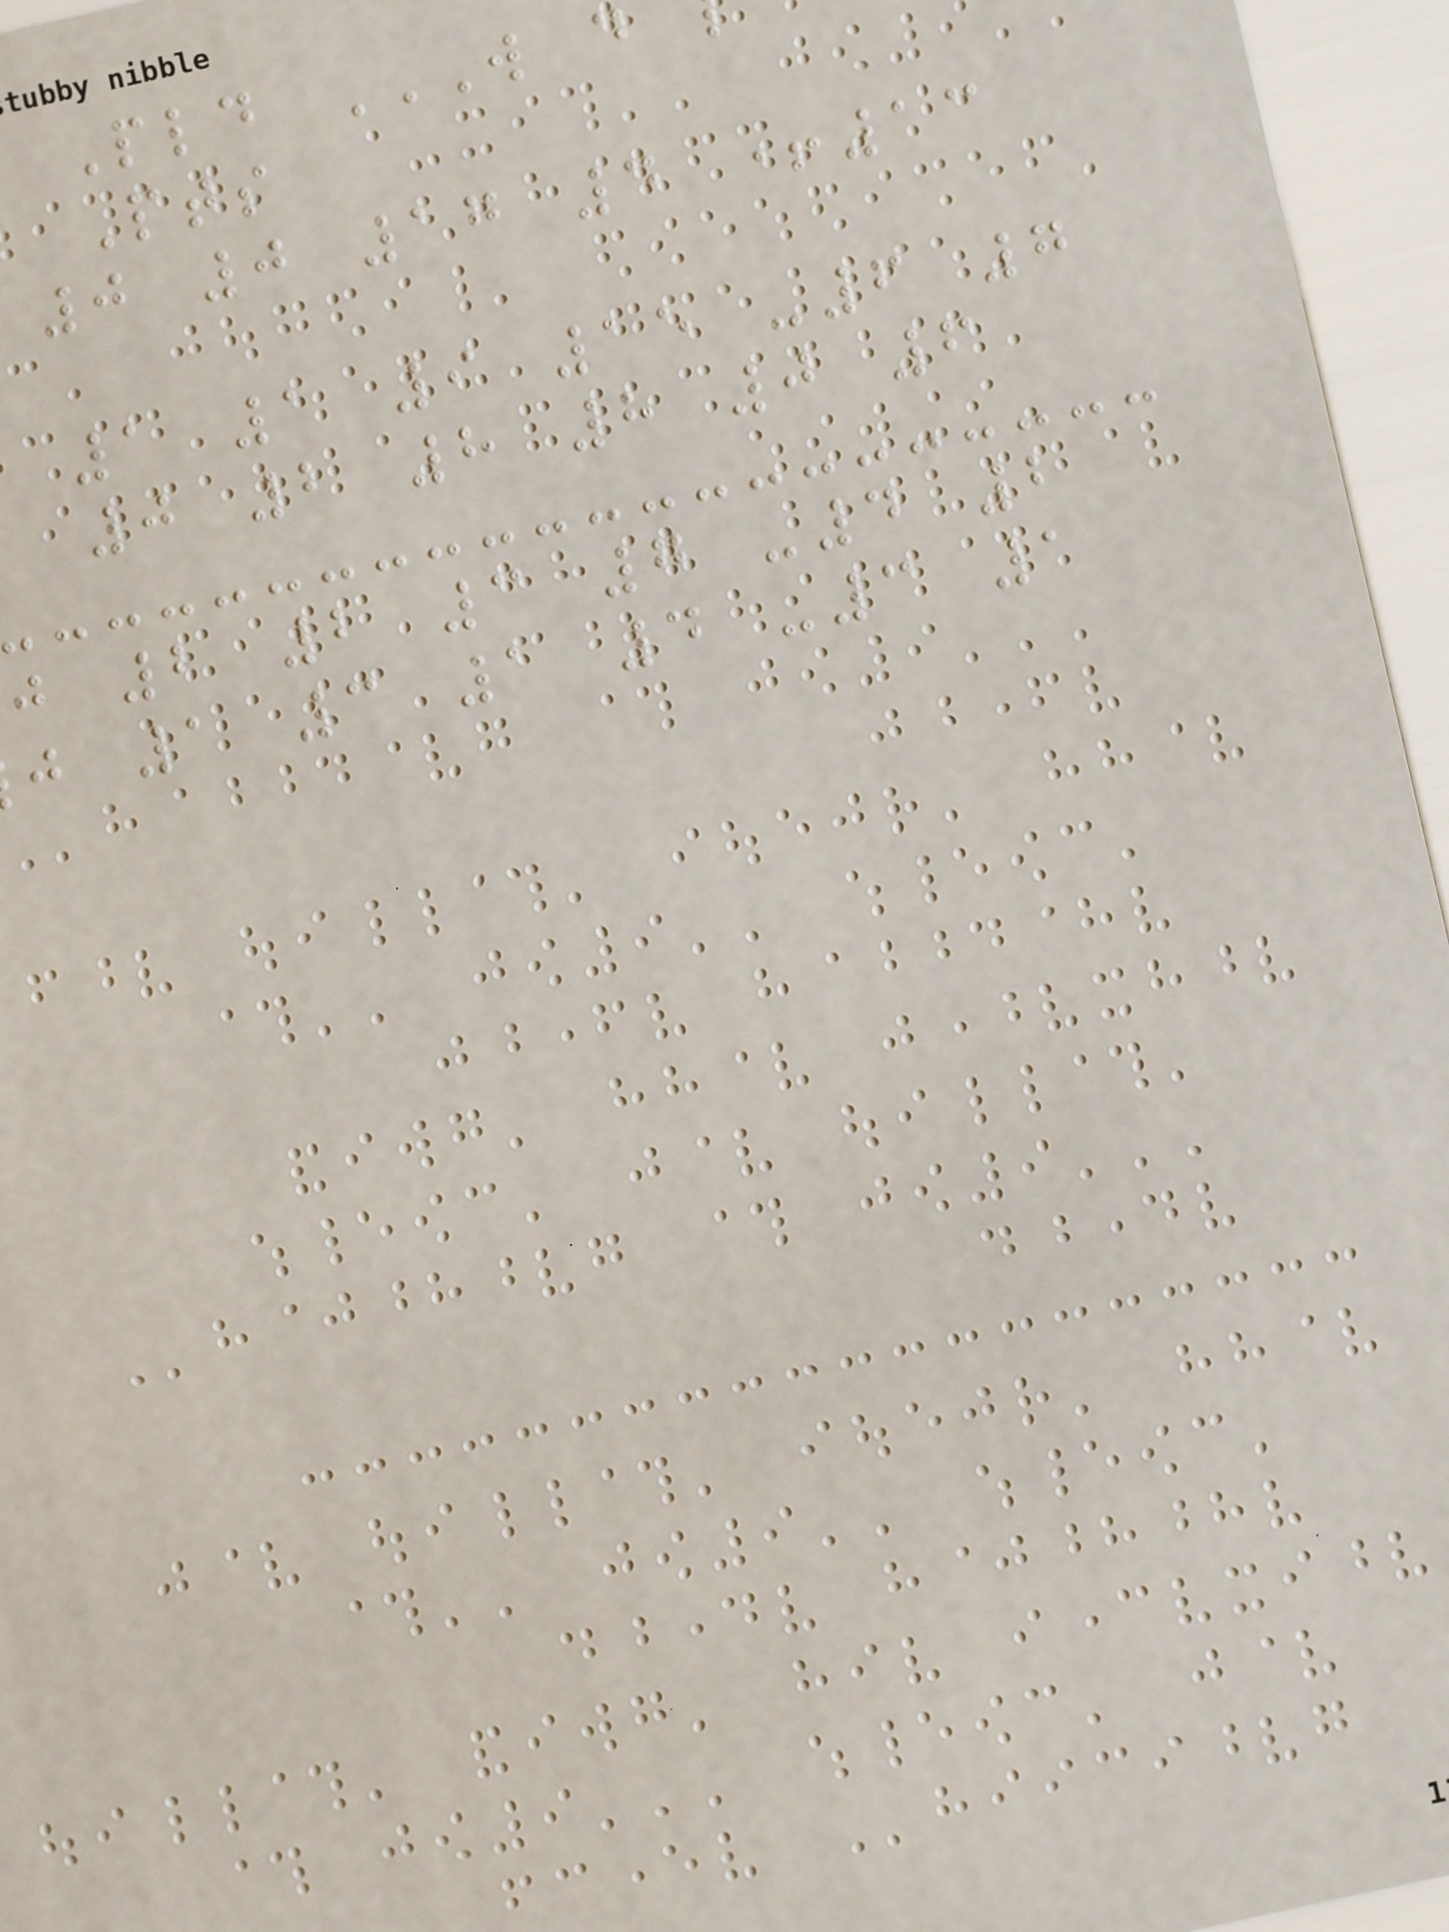Pts
0 0 17 4 +13
1 1 9 15 -6 7
0 2 8 8 0 6
j 2 2 3 7 -4 2
j 1 3 1 4 -3 1
